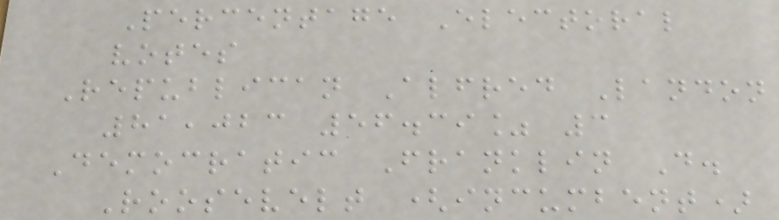Percentage Electoral
votes
Republican Alfred Landon
81,023 56.39% 3
Democratic Franklin D.
Roosevelt (incumbent)
